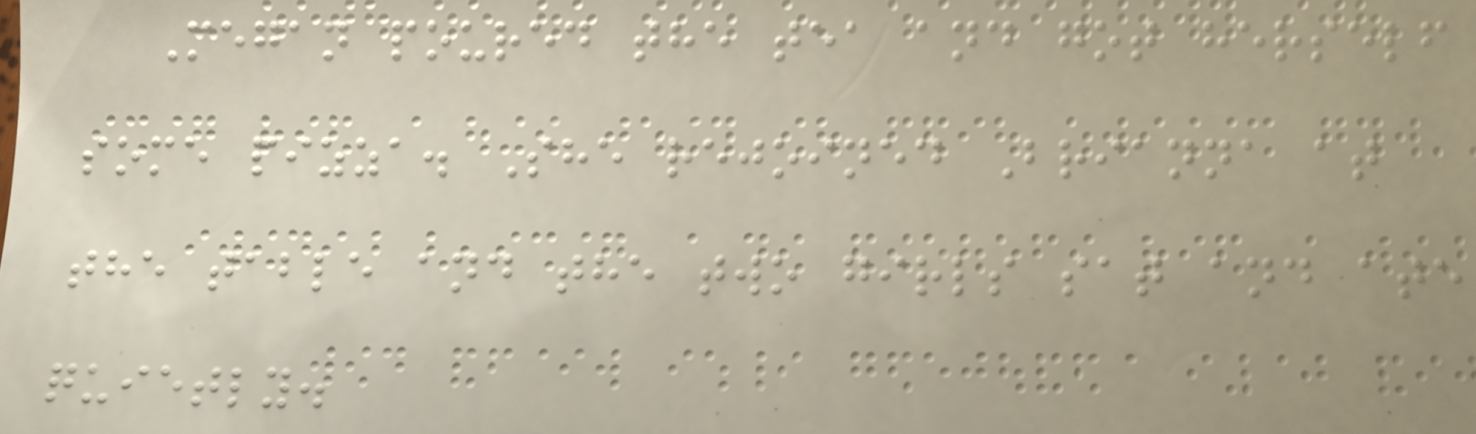Megan poured the tea and got herself
some pizza. She rejoined Brianna at
the table and the two girls sat and ate
quietly.
